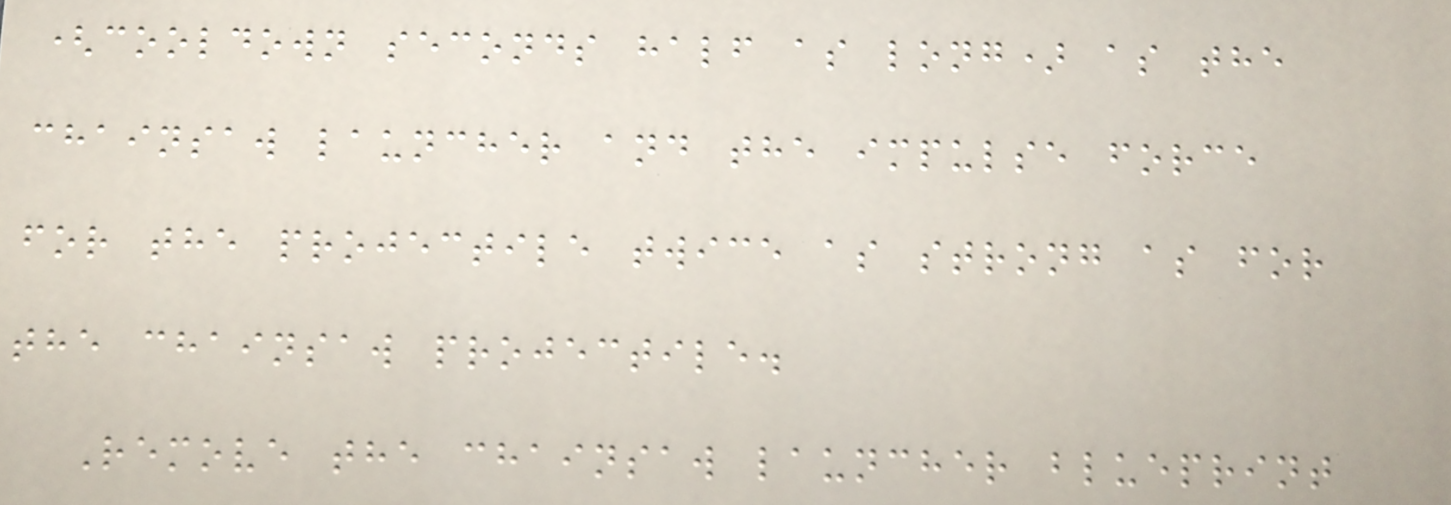(cooldown seconds half as long) as the
chainsaw launcher and the impulse force
for the projectile twice as strong as for
the chainsaw projectile.
Remove the chainsaw launcher blueprint
